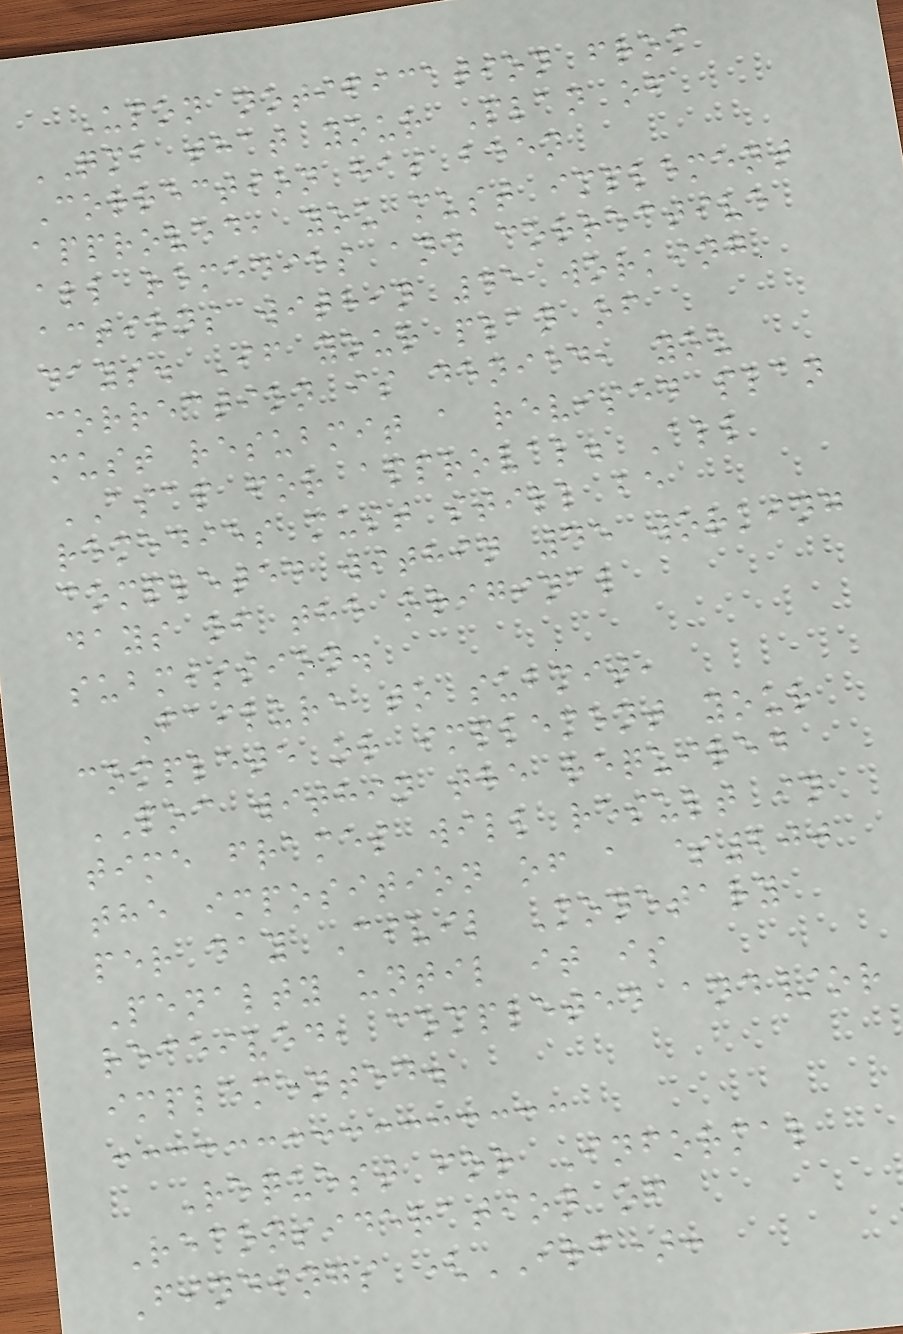Upon notification from
QMB that your Plan of
Correction has been
approved, you must implement
all remedies and corrective
actions within 45 working
days. If your plan of
correction is denied, you
must resubmit a revised plan
ASAP for approval. All
remedies must still be
completed within 45 working
days of the original
submission.
Failure to submit,
complete or implement your
POC within the required
time frames will result in
the imposition of a $200
per day Civil Monetary
Penalty until it is
received, completed and/or
implemented.
Request for Informal
Reconsideration of
Findings (IRF):
